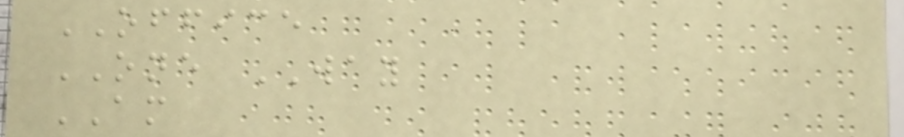OFFICE
ONE WAY
AM
